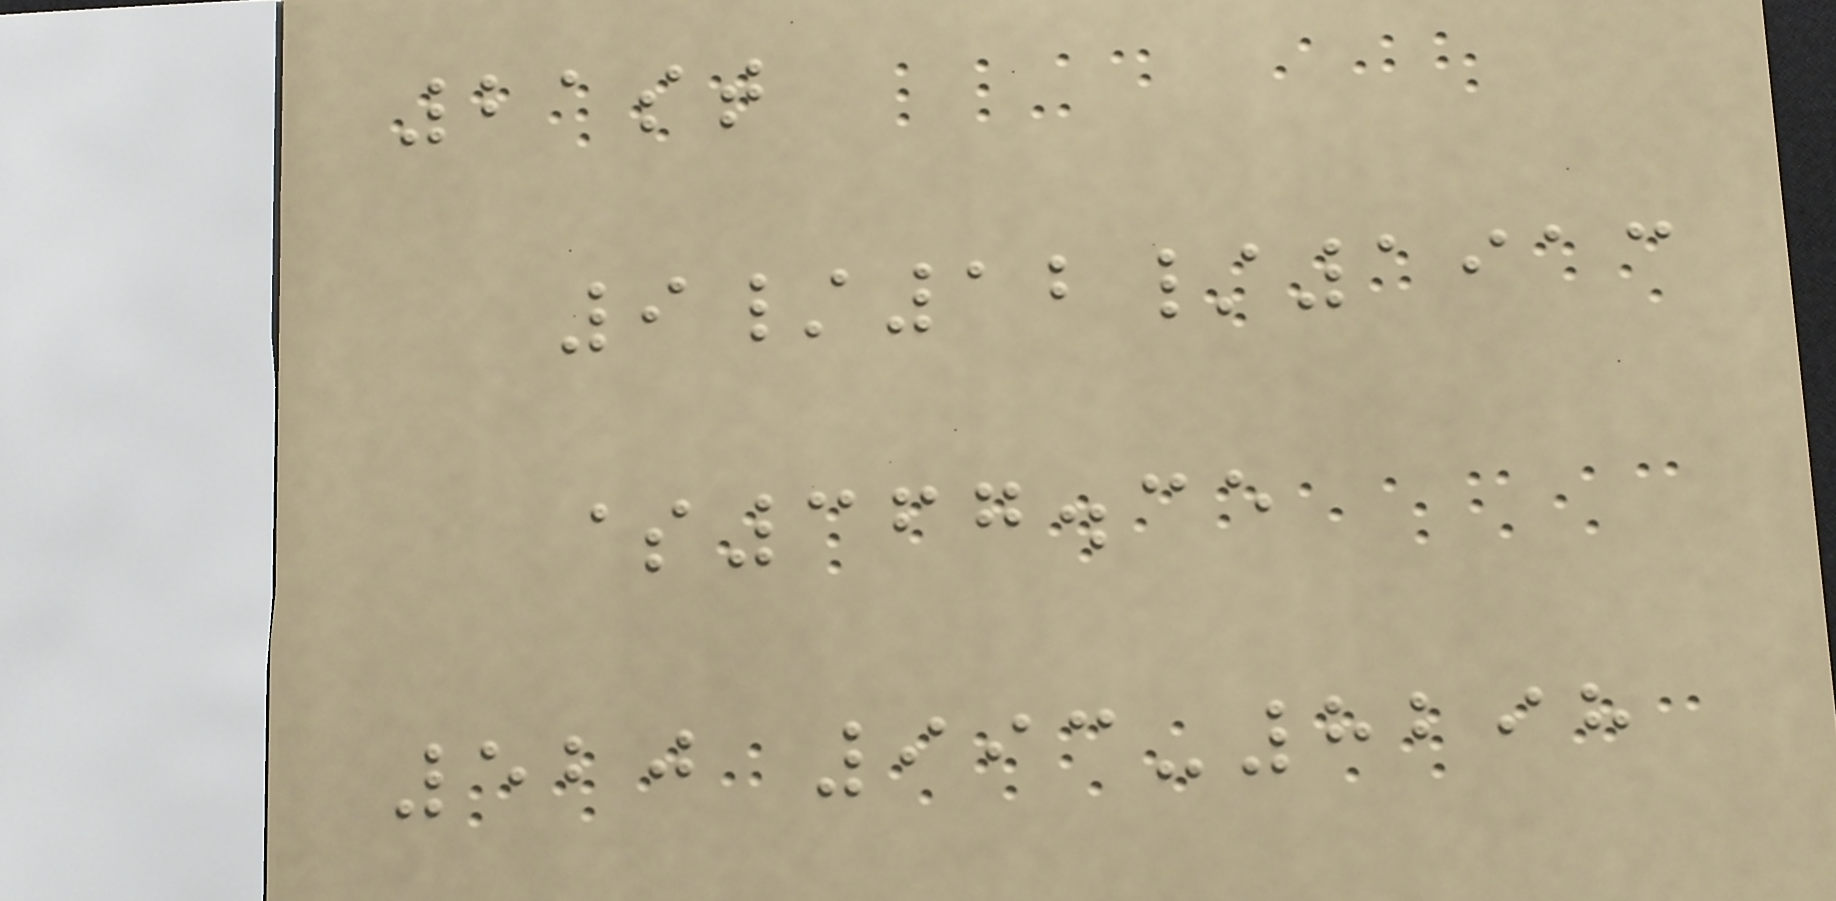21st
9/12/1913
$367.35
520 993-8298
